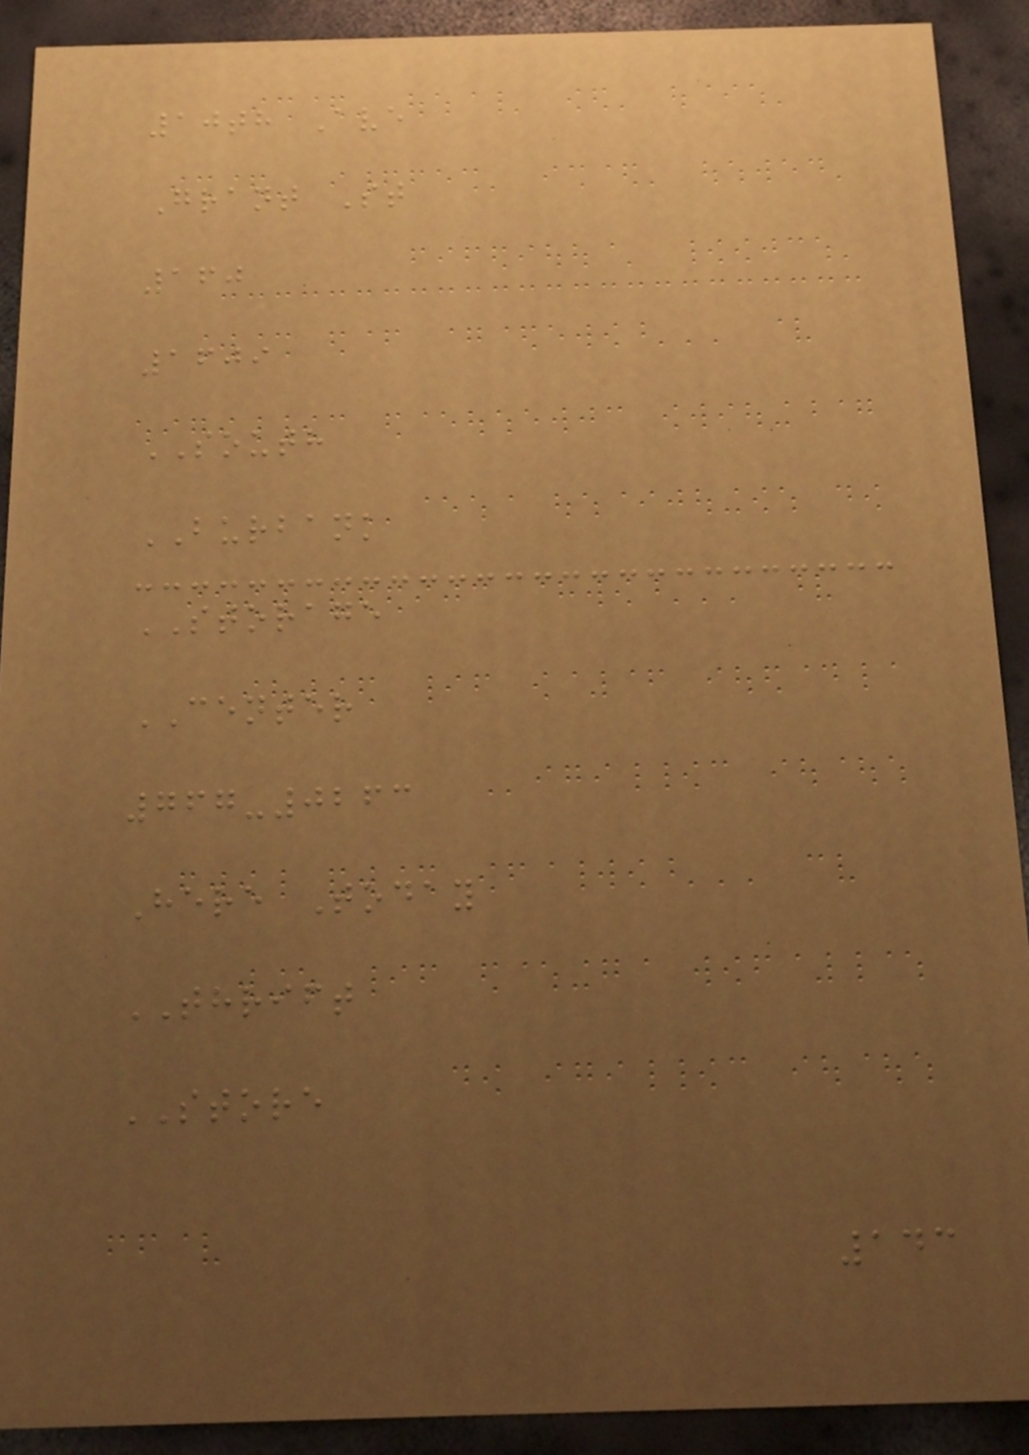10th Ave
Grant St
160
1609
SOUTH
BURBANK
STORAGE
CENTER
767-0263
Here Today
THRIFT
STORE
143
